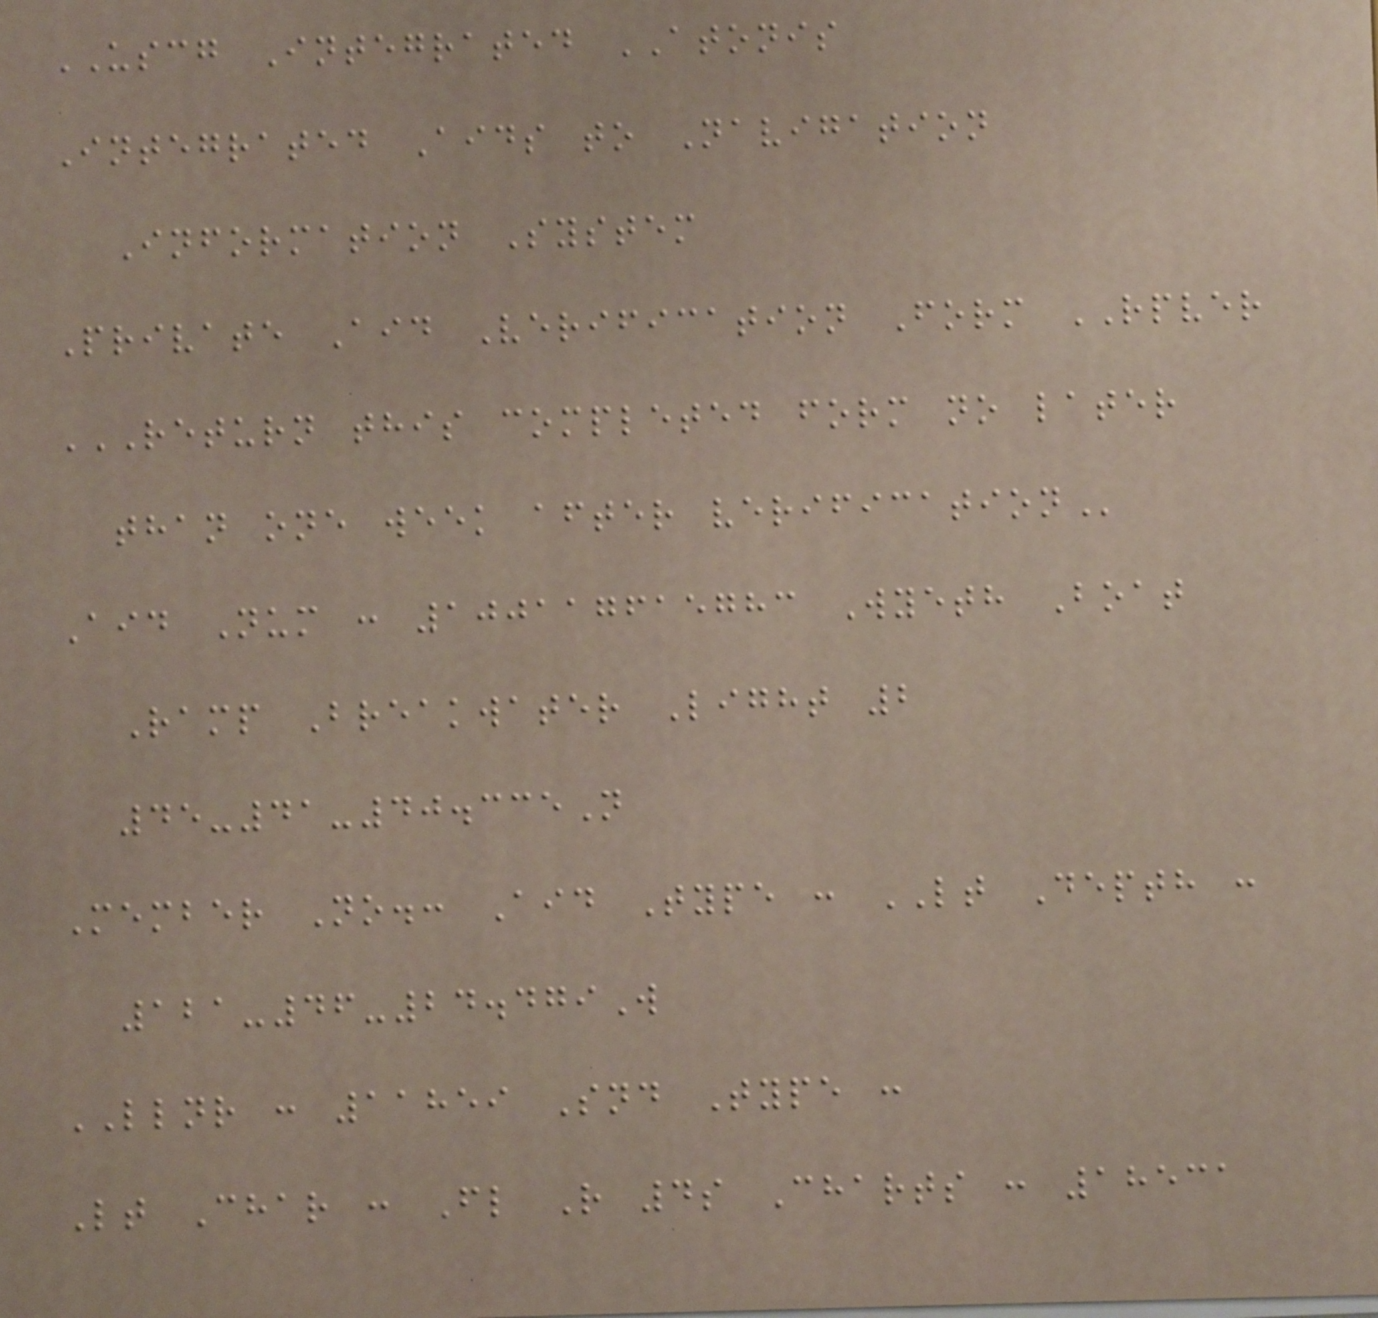USCG Integrated ATONIS
Integrated Aids to Navigation
Information System
Private Aid Verification Form RPVER
RETURN THIS COMPLETED FORM NO LATER
THAN ONE WEEK AFTER VERIFICATION
Aid Num : 100117615783 Wyeth Boat
Ramp Breakwater Light 2
45-41-40.335N
Member No.: Aid Type : LT Depth :
121-46-24.479W
LLNR : 11859 Snd Type :
Lt Char : Fl R 4s Charts : 18531
